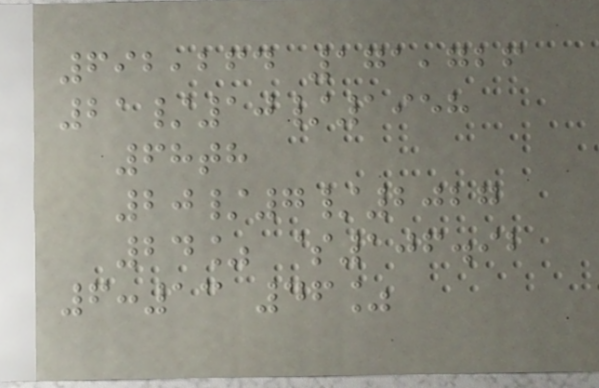692,264 171,726
21/10/1958
68th
20/7/2027
24% $106.92
6:13 46%
